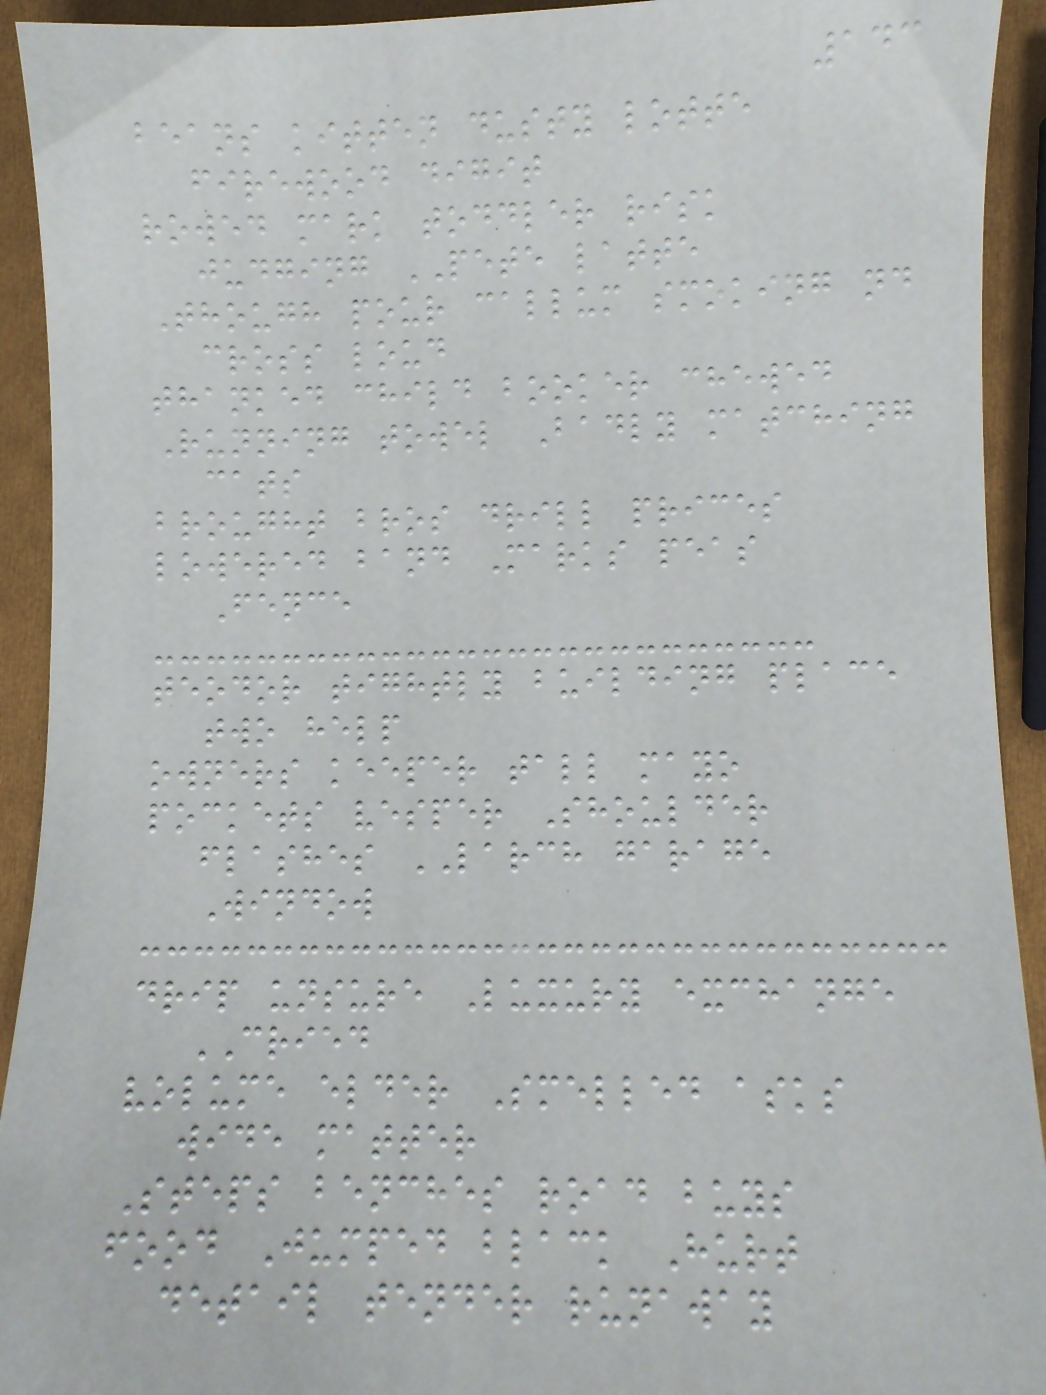143
beans kitten dusty lotte
firewood digit
rowed mark toddler risk
judging PETE latte
Though pour callum smoking nd
cross loud
thanked child booker chewed
Running towel Badly matching
cats
brought bros drill prices
lowered band Marks peas
Fence
teodor tightly building place
two help
owners keeper tall mayo
pockets vesper Shoulder
flashes LARCH garage
Window
drip unsure Luxury exchange
CRIED
volume elder Smelled asks
wide matter
Steps benches road buys
food Jumped black Hurt
detail tender runaway
